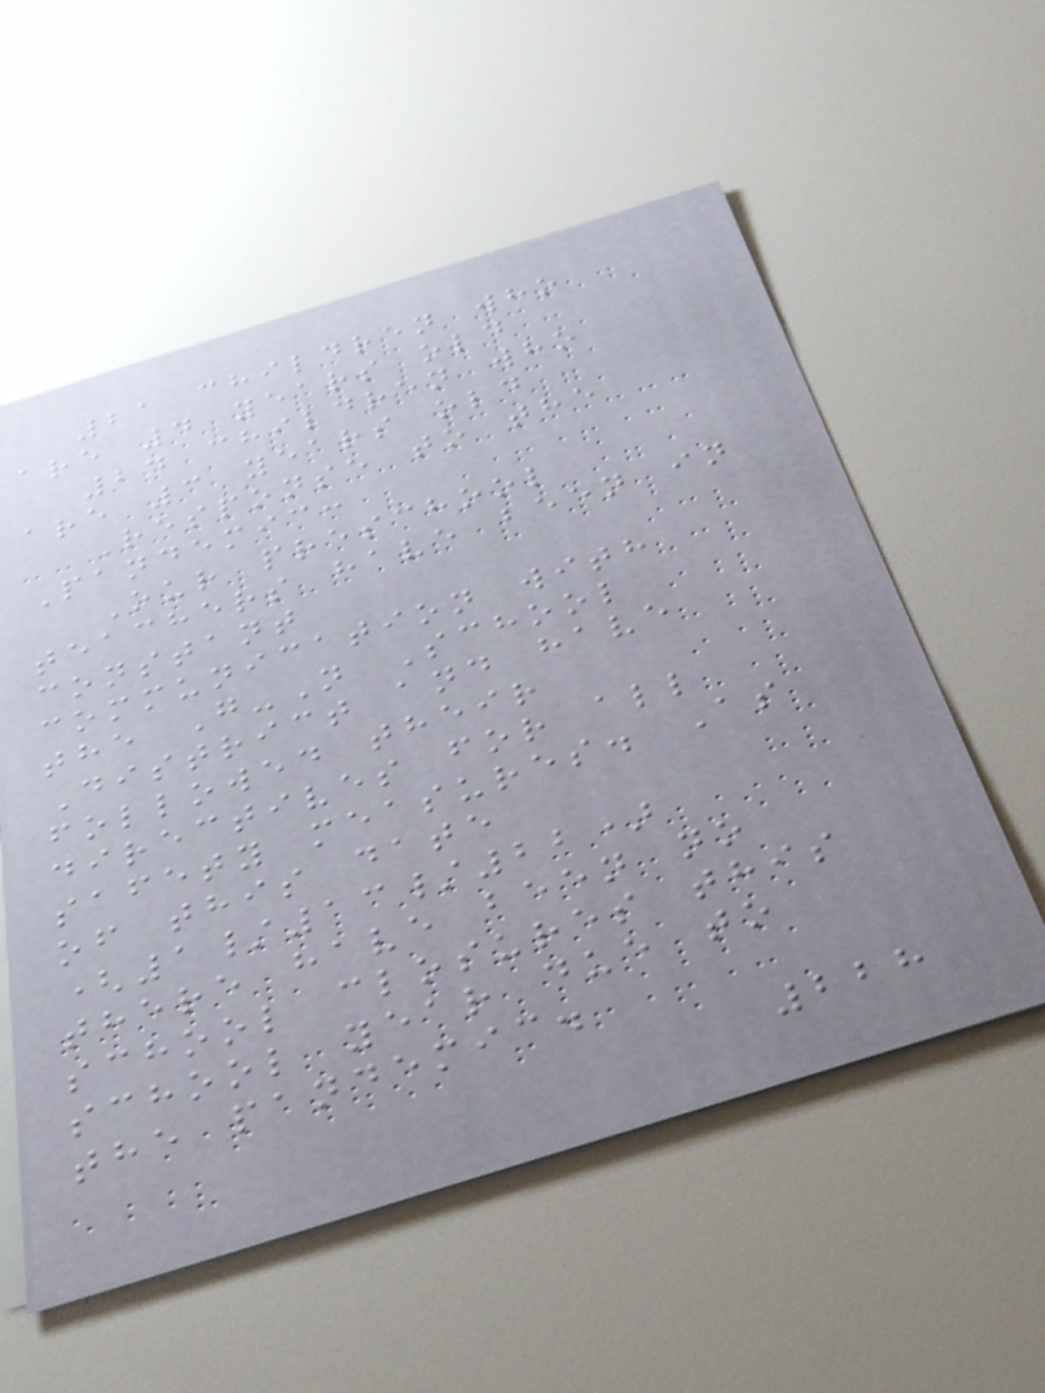21 children who
are 4 years old
24 children who
are 3 years old
Response to the
Pandemic:
Our preschool
teachers have been in
constant
communication with
the G-N School
District and have
followed their
directives for all
safety measures. As
of this date
(1/13/22)
there have been no
school closures this
school year due to
the pandemic.
228
